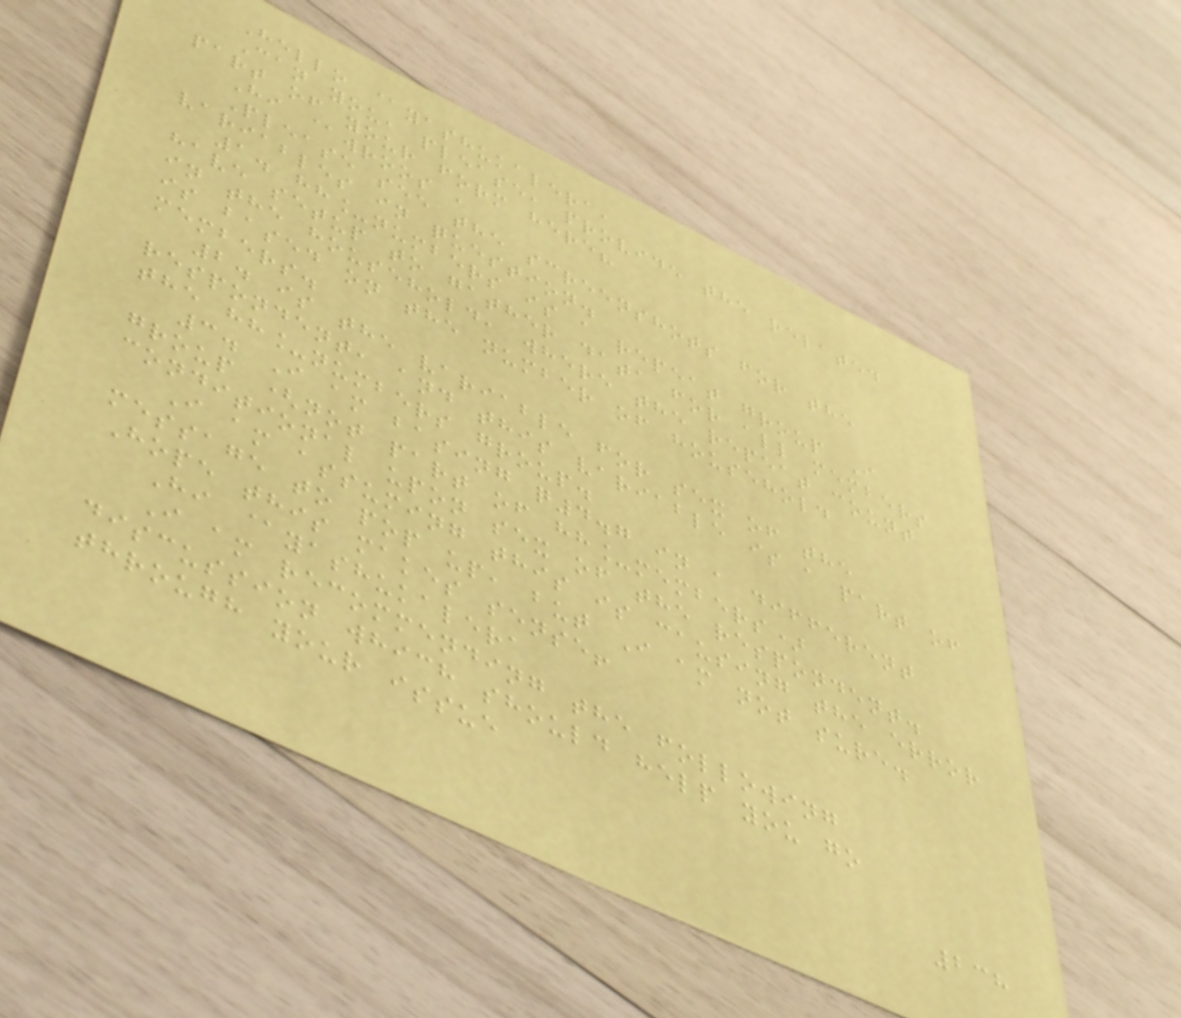Hello @yashukalera,
Can you, please, provide the related
part of your form here?
Hi @wroos ,
Please see the screenshots for the
variables in question.
1. hh_numbers is a repeat group I
have setup to gather data for all members
in the household, where the repeat count
is based on the number of household
members.
2. is the variable for sex of the
respondent, and this variable is a part of
the hh_numbers group.
3. I am basing q4.7 in a different
group (not part of hh_members)
conditional upon sex of the respondent.
I am assuming this is causing the error
message to pop up, but I am not sure.
Hope this makes sense!
Hi @yashukalera
I am recommending the following
discussion which should help you go
through your issue
238
